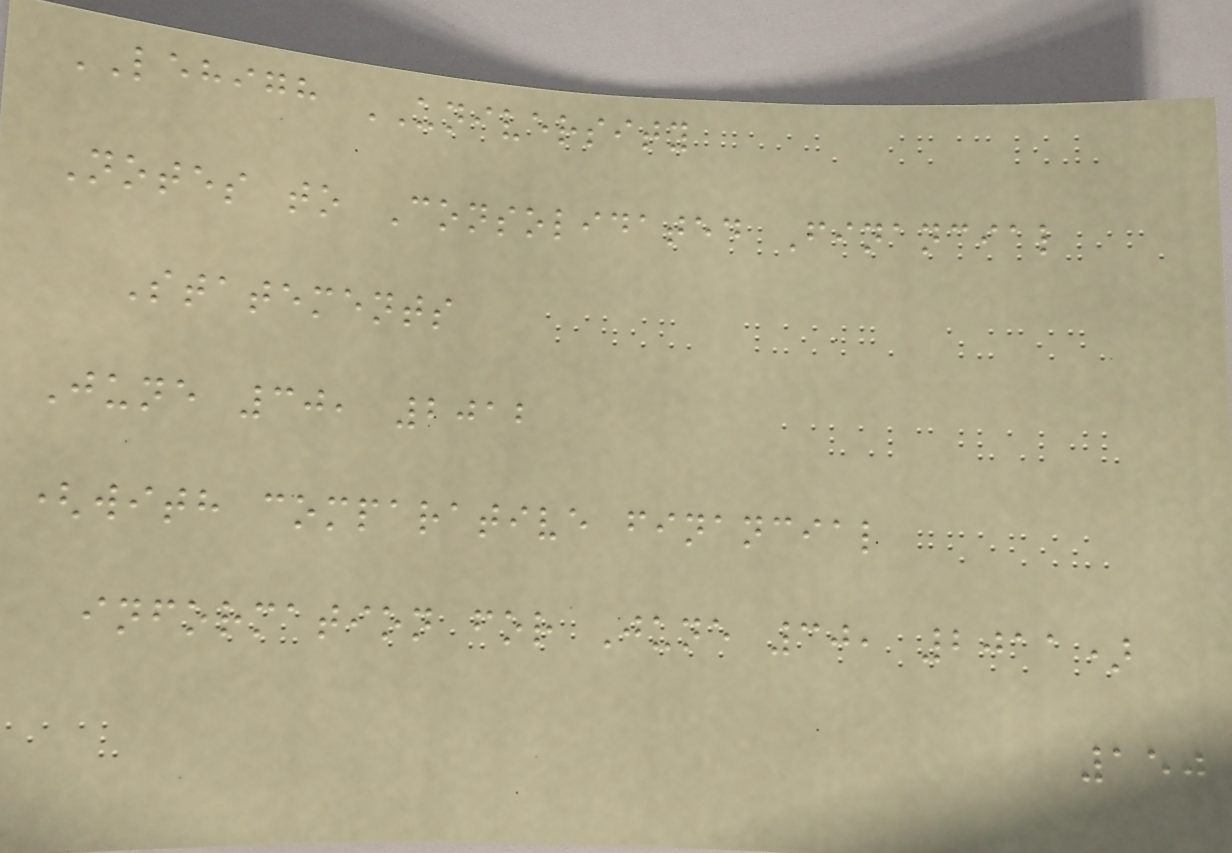LEHIGH UNIVERSITY
Notes to Consolidated Financial
Statements
June 30, 2012
(with comparative financial
information for June 30, 2011)
150
